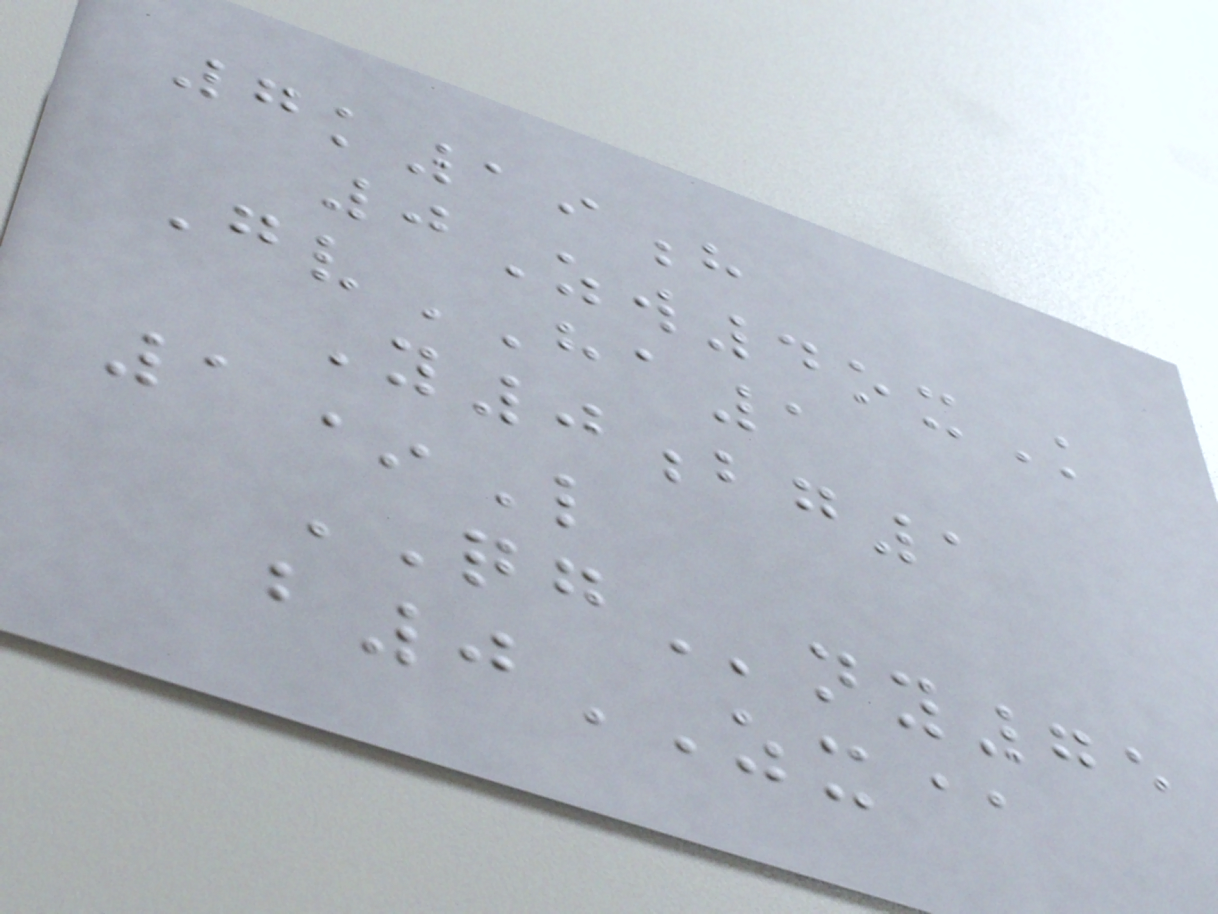7k19h
0Zw4oxK
GvHA1
Y0bg1
1*L
QGny75
b0ZX@
